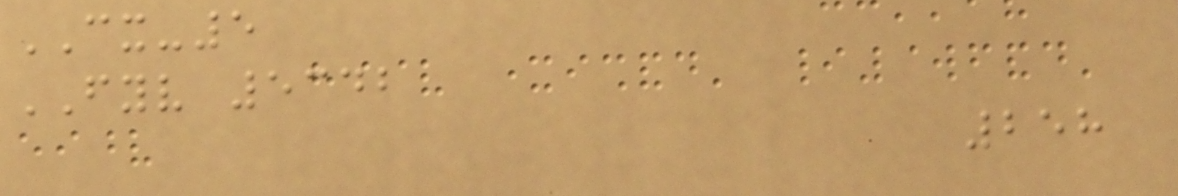CX-5
FYV 5342
258
